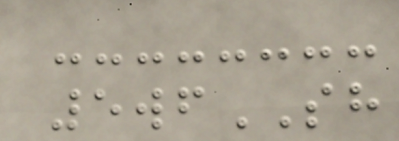5wfSH
